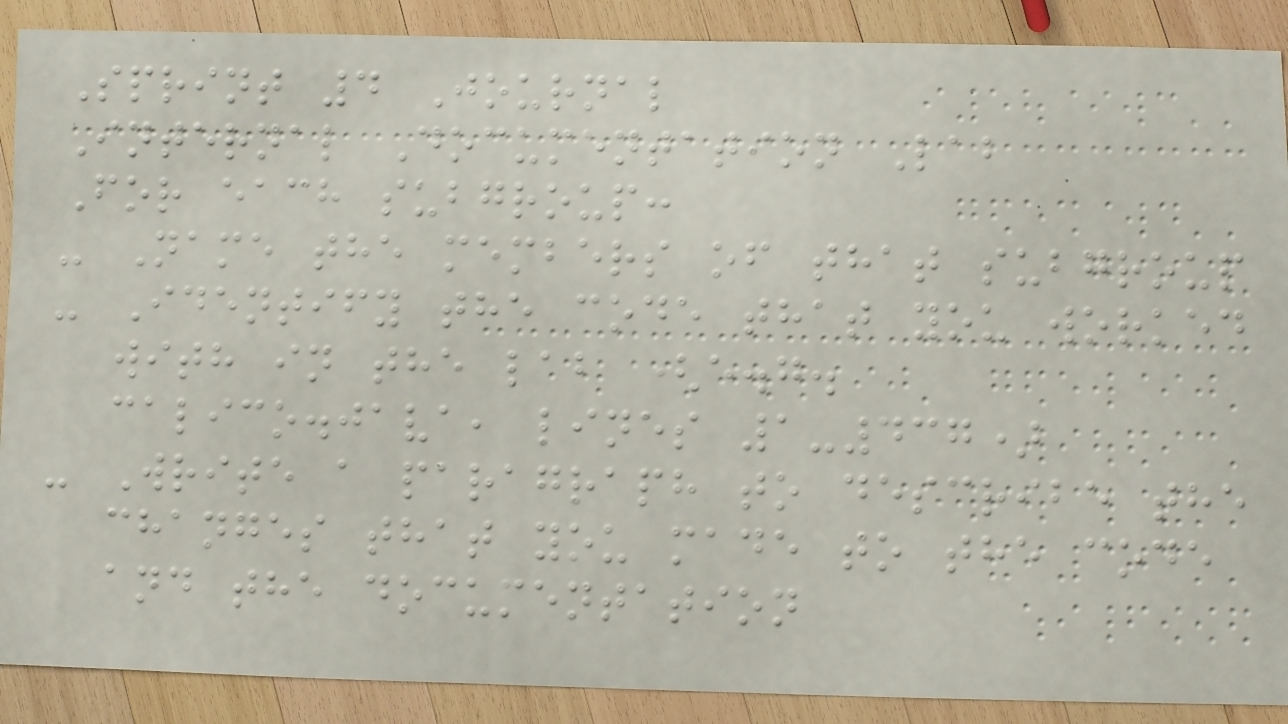Sprint 4 Journal
Internal Documentation Lab
For each subgroup:
- Name the members of that subgroup
- Identify the code that you worked
with in the lab (e.g.
calico.java, lines 1-437)
- Write a paragraph to describe the
changes that you made to the code
and the documentation
